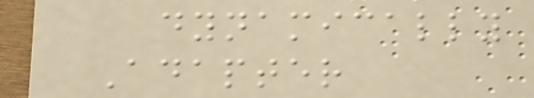dynamically
Adapter
